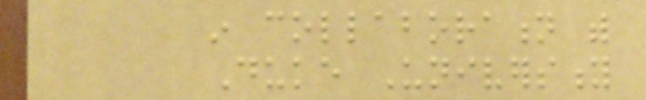in collaboration with
Duke University
